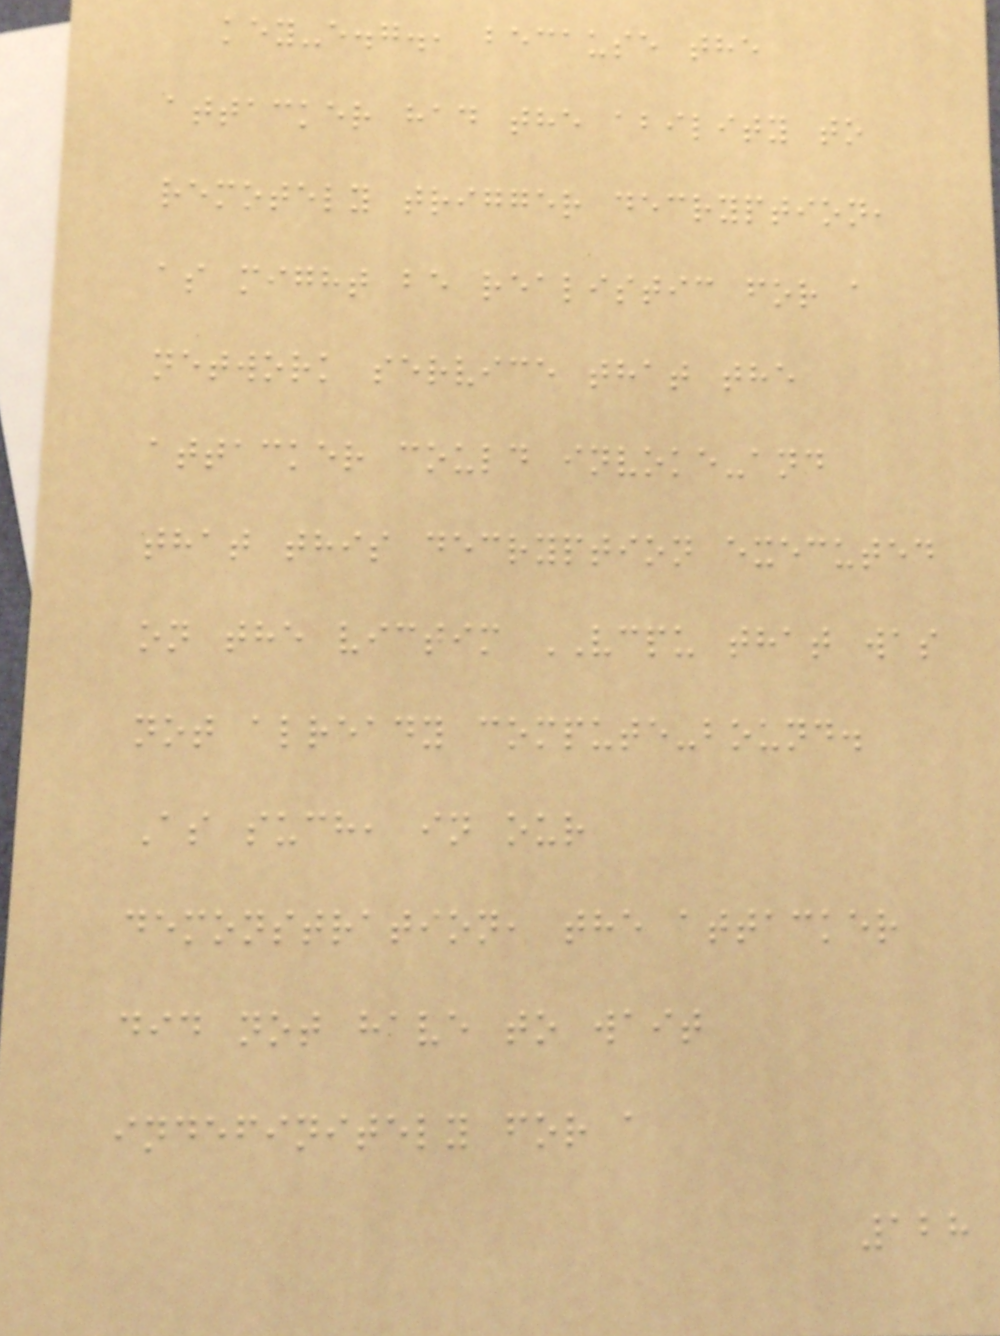key-e.g., because the
attacker had the ability to
remotely trigger decryption,
as might be realistic for a
network service that the
attacker could invoke-and
that this decryption executed
on the victim VCPU that was
not already compute-bound.
As such, in our
demonstration, the attacker
did not have to wait
indefinitely for a
128
